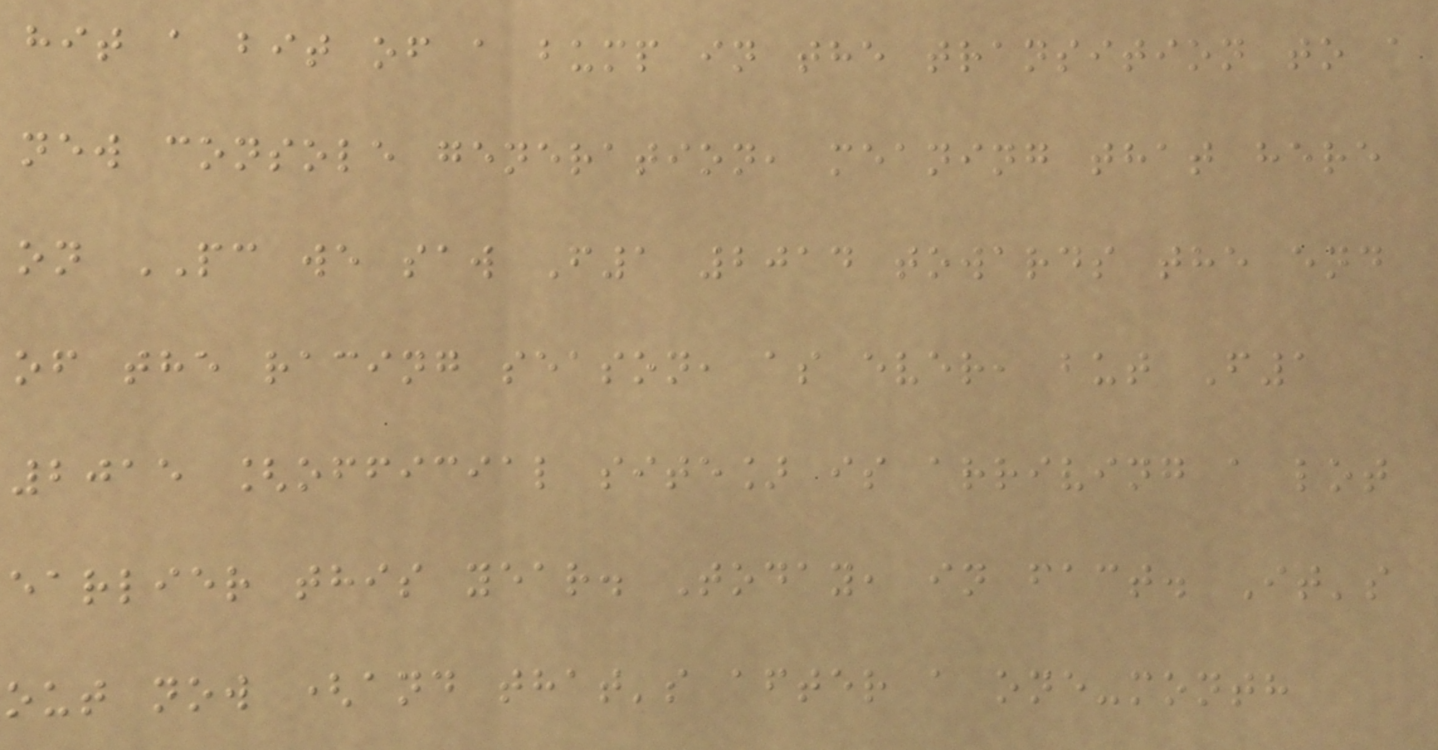hit a bit of a bump in the transition to a
new console generation, meaning that here
on PC we saw F1 2014 towards the end
of the racing season, as ever, but F1
2015 [official site] is arriving a lot
earlier this year. Today, in fact. It's
out now (and that's after a one-month
